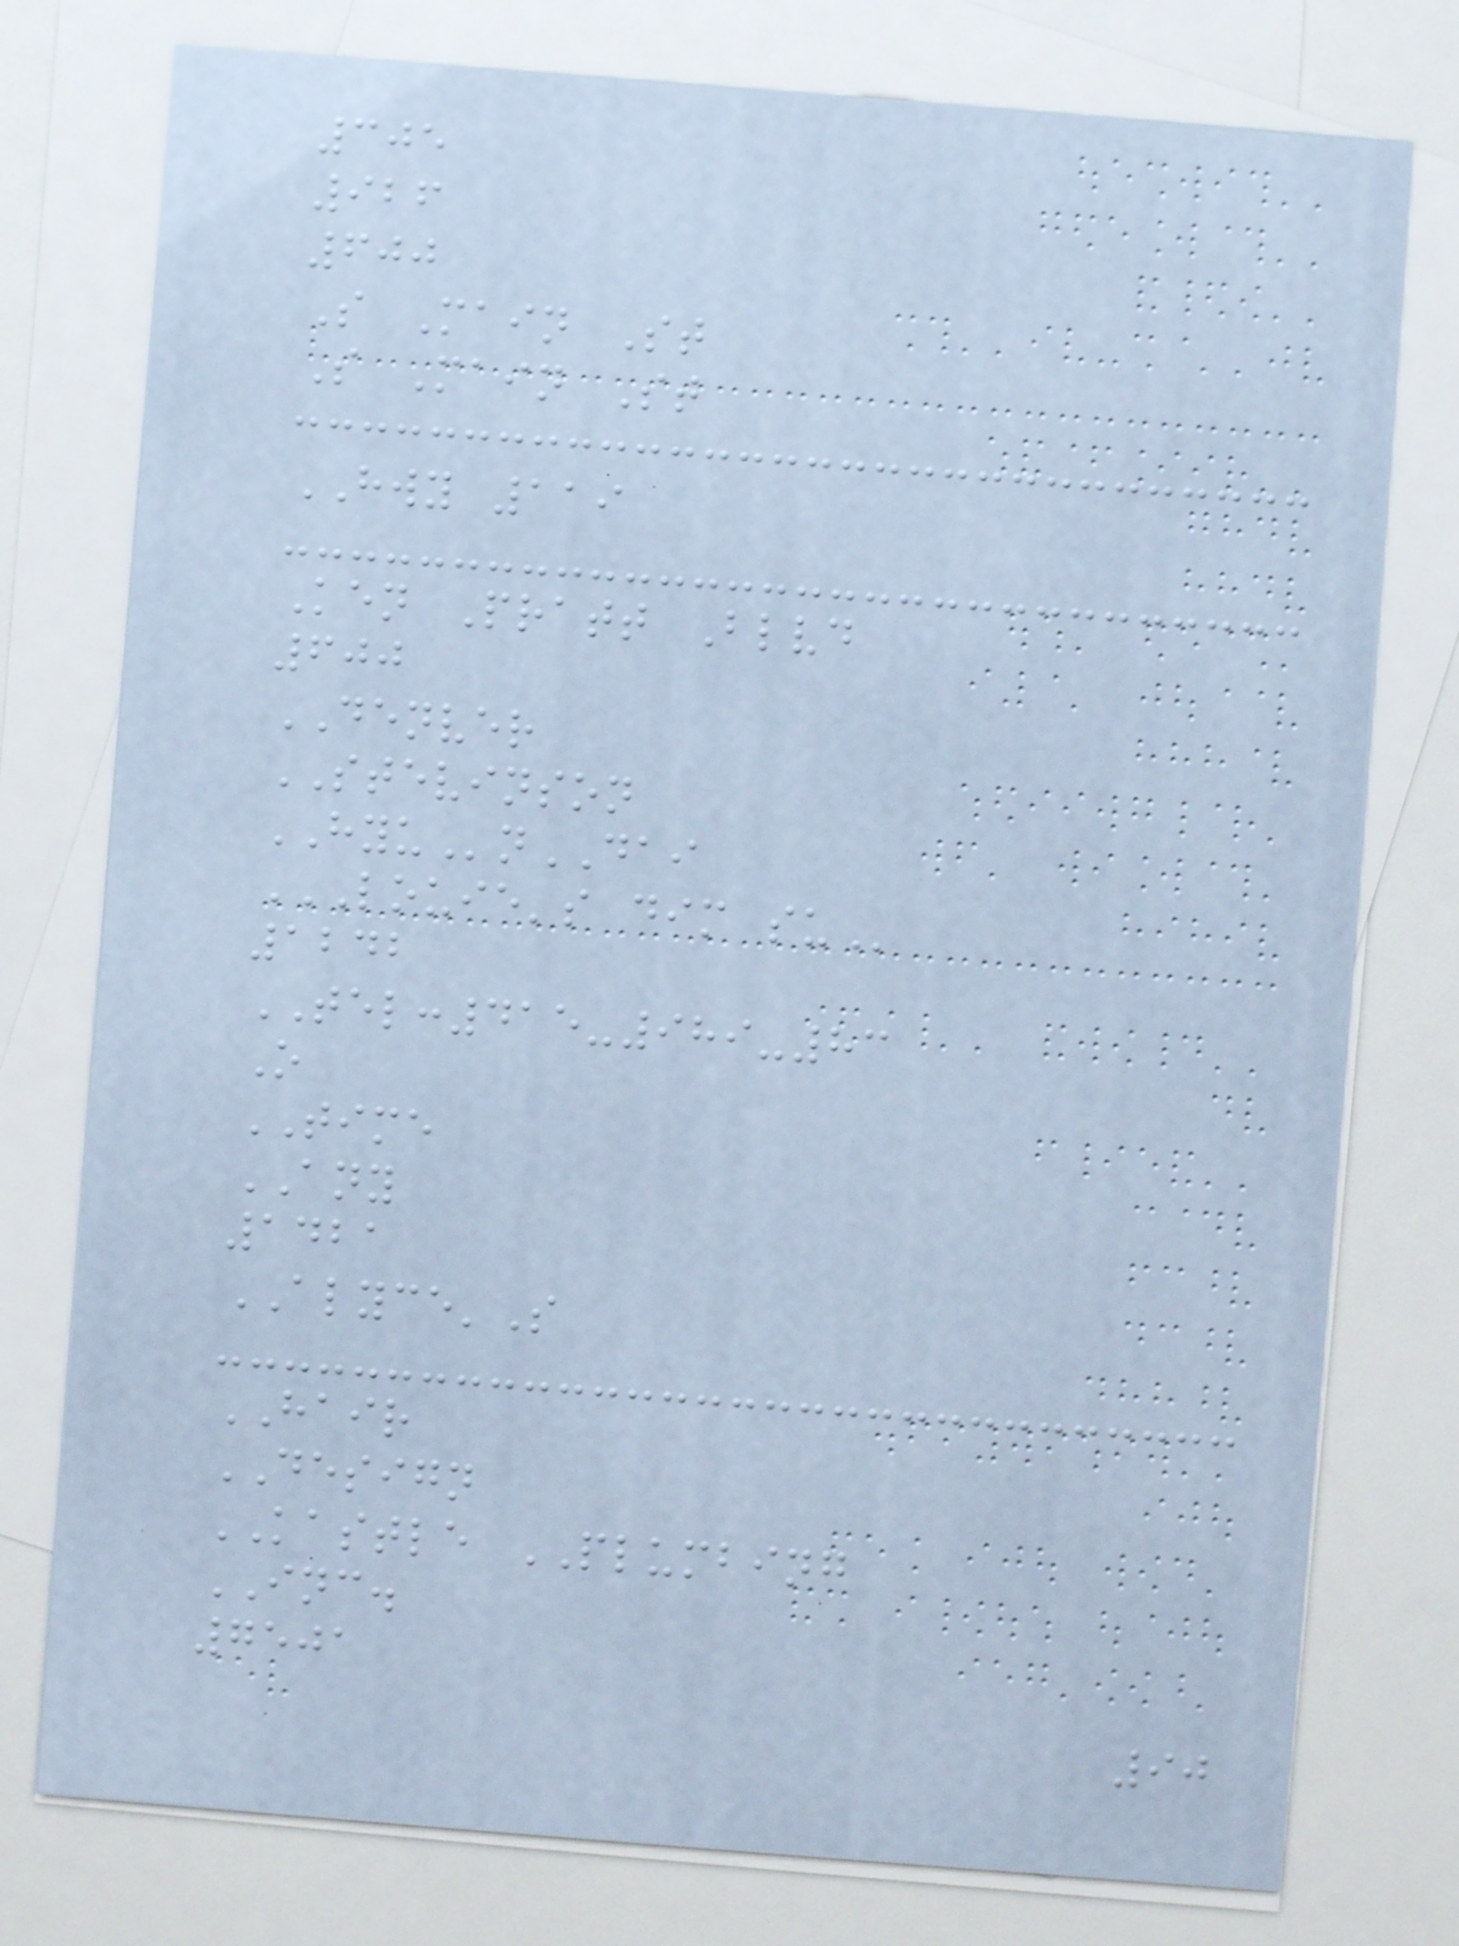305
926
600
S Main St
S Main St
HWY 119
Ken Pratt Blvd
600
DENVER
STEVINSON
HYUnDAI
LOUIE'S DIM SU
1242
TEL:415-989-83
O
TIME
ANY
1421
ALYCE'S
HAIR
DESIGN
KASTLE PLUMBING
INC.
7501
90
